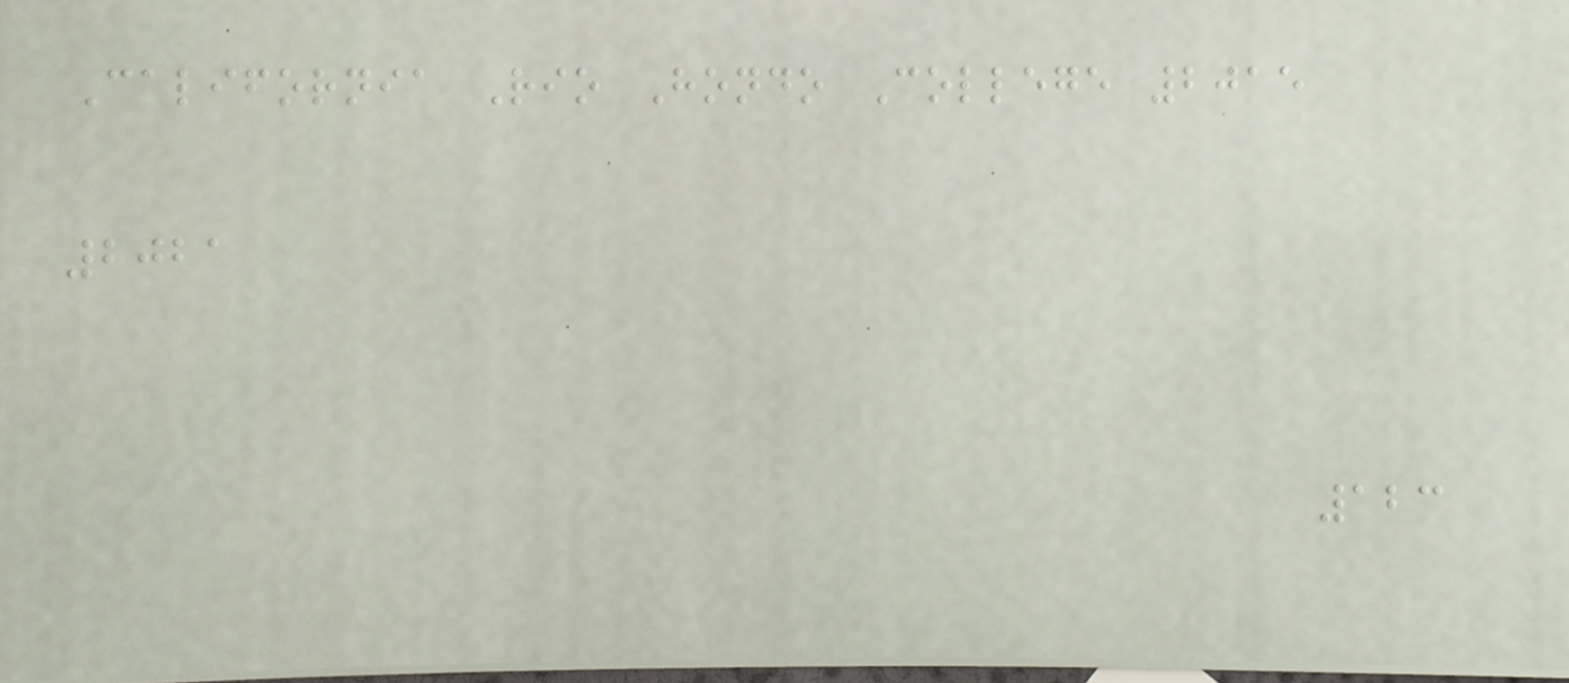California Rio Hondo College 2015
2021
123
